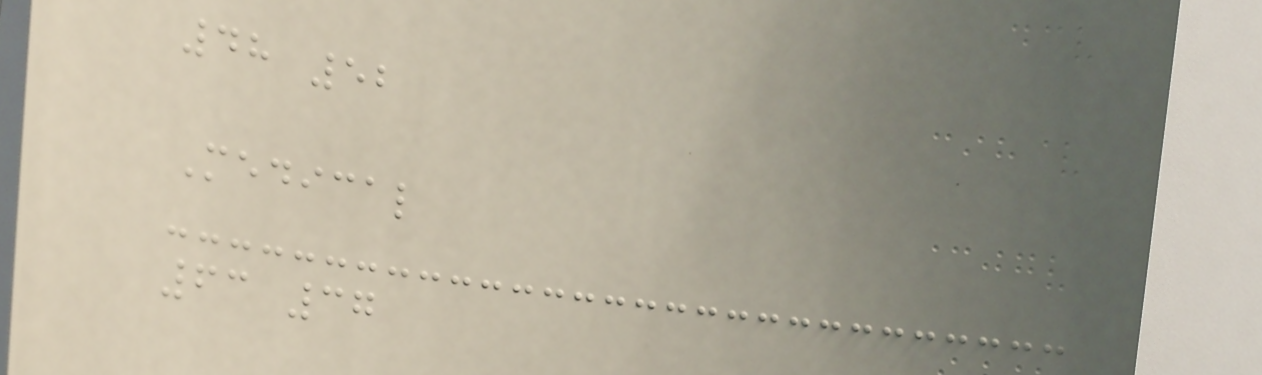48 52
Medical
63 37
